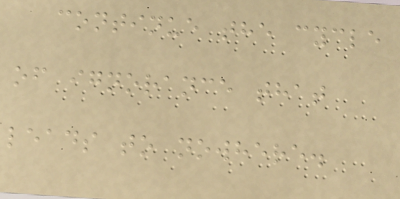continue the cycle
of ignorance that
leads to nowhere.
